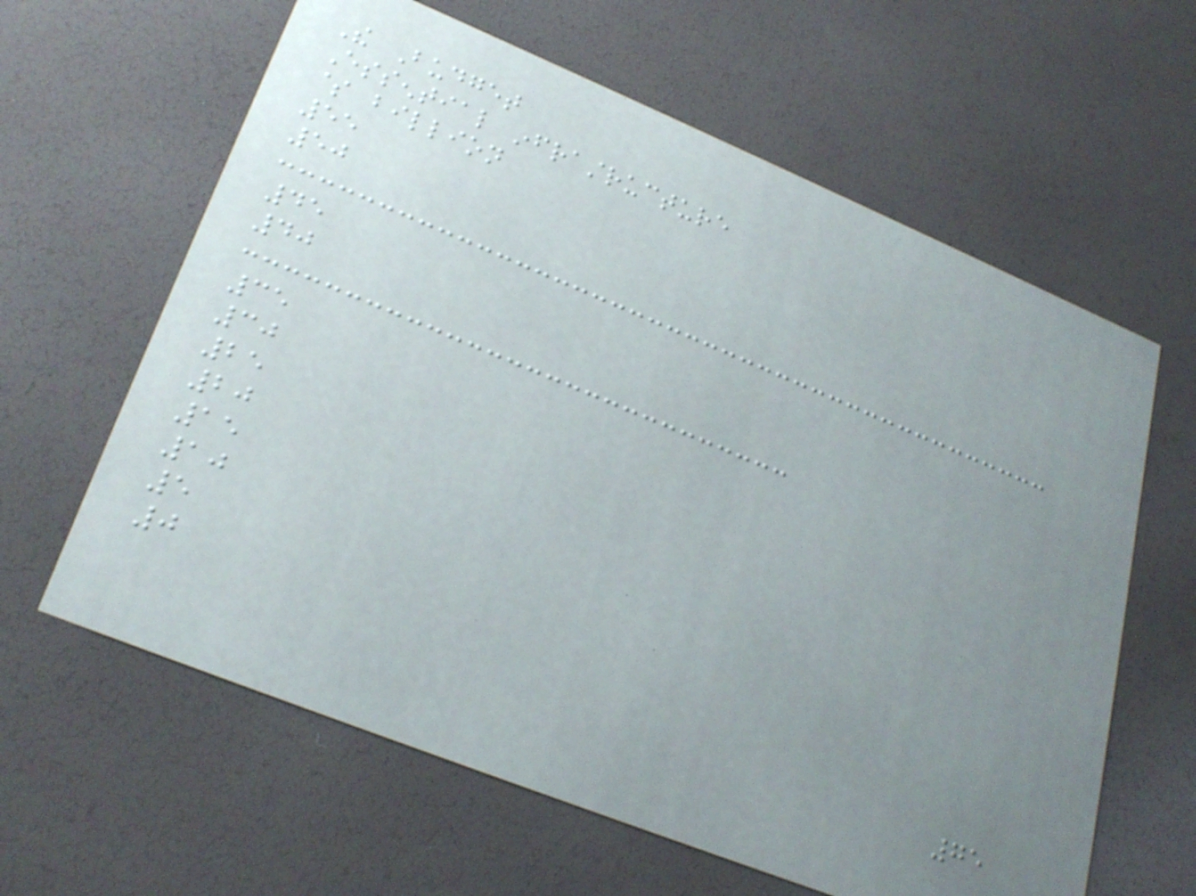The Budget
Essential infrastructure
$ billion
55
50
45
40
35
30
25
20
15
10
5
0
75
